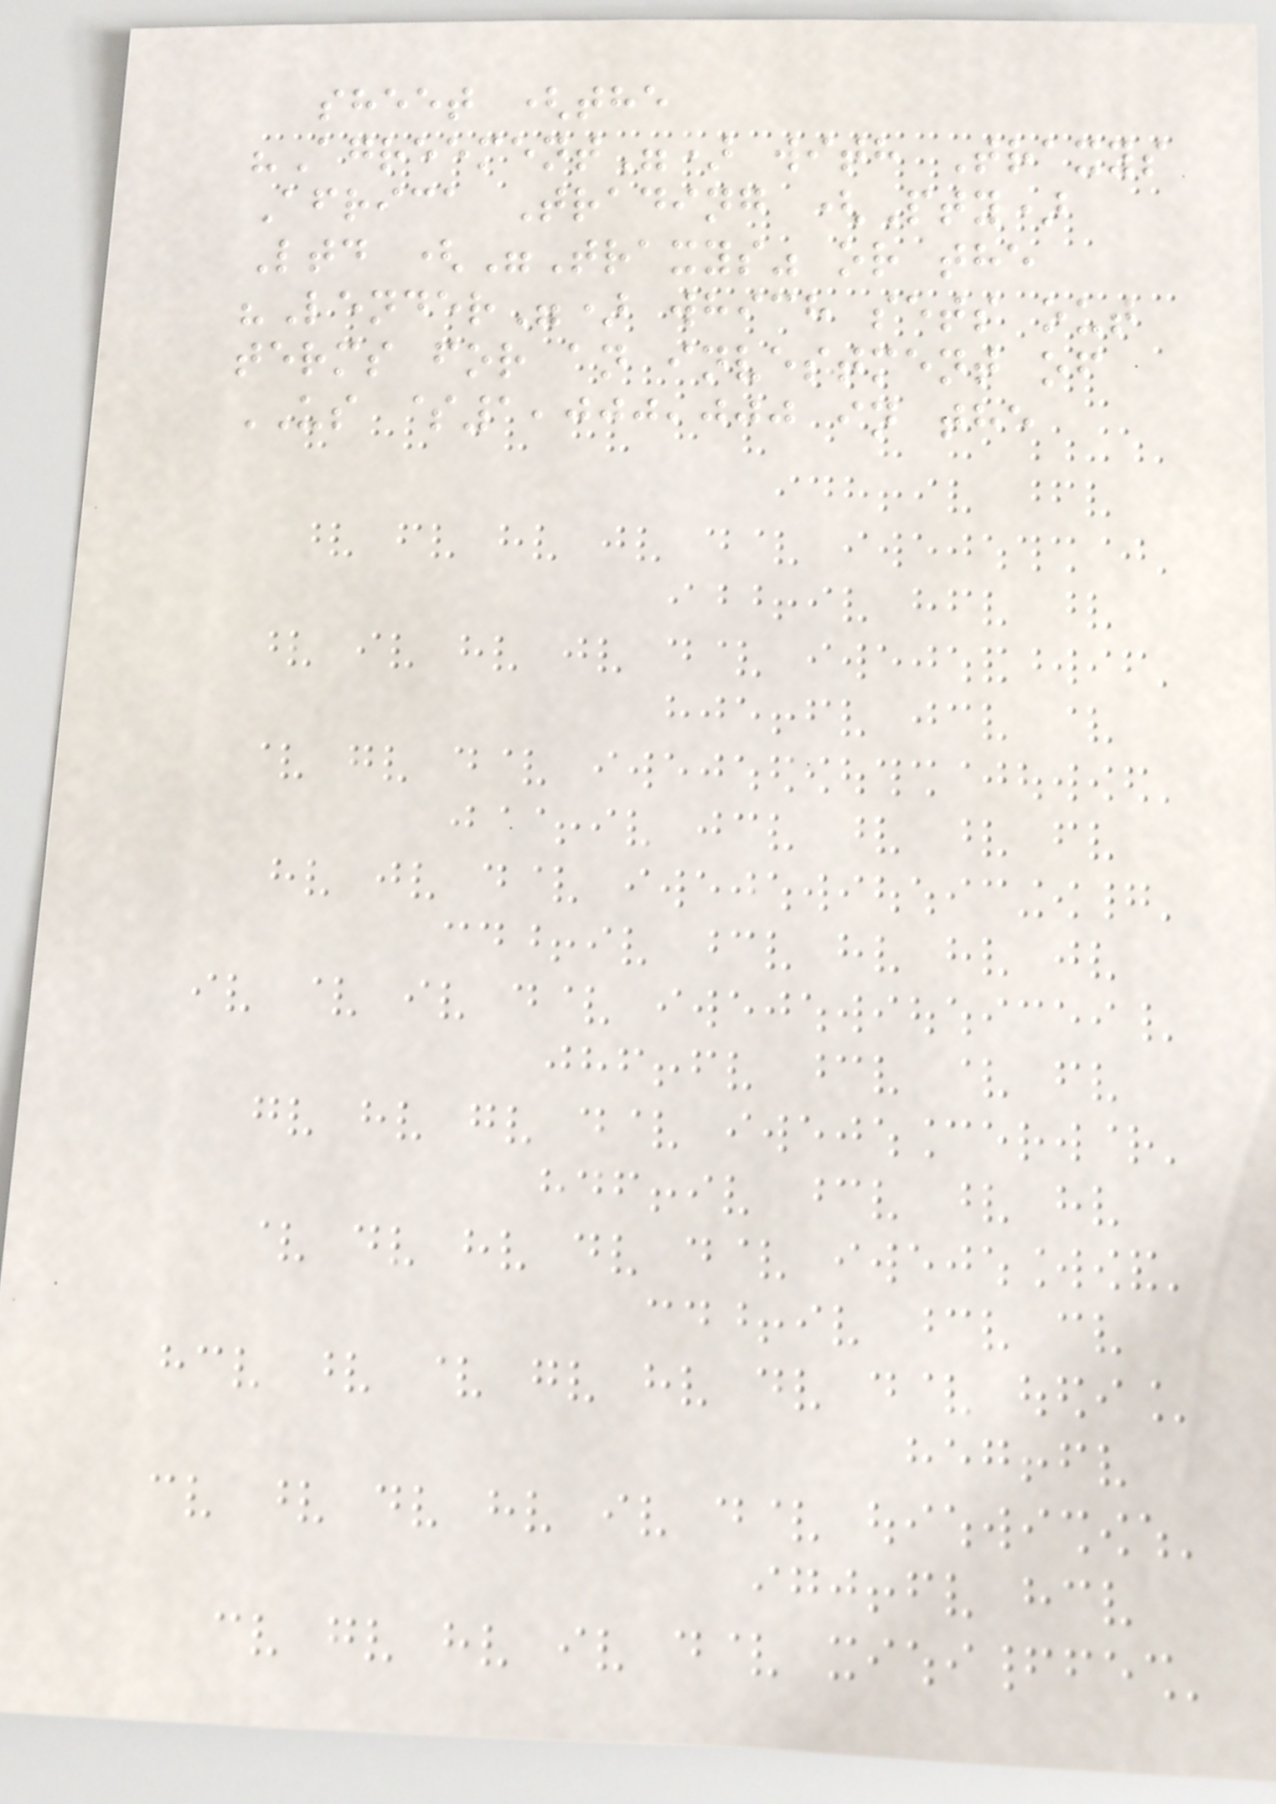sheet (the
"Agreement") with Traxys
Africa Trading (Pty)
Ltd ("Traxys" or the
"Lender") which sets out
terms for an investment of
US $1,000,000 in the
